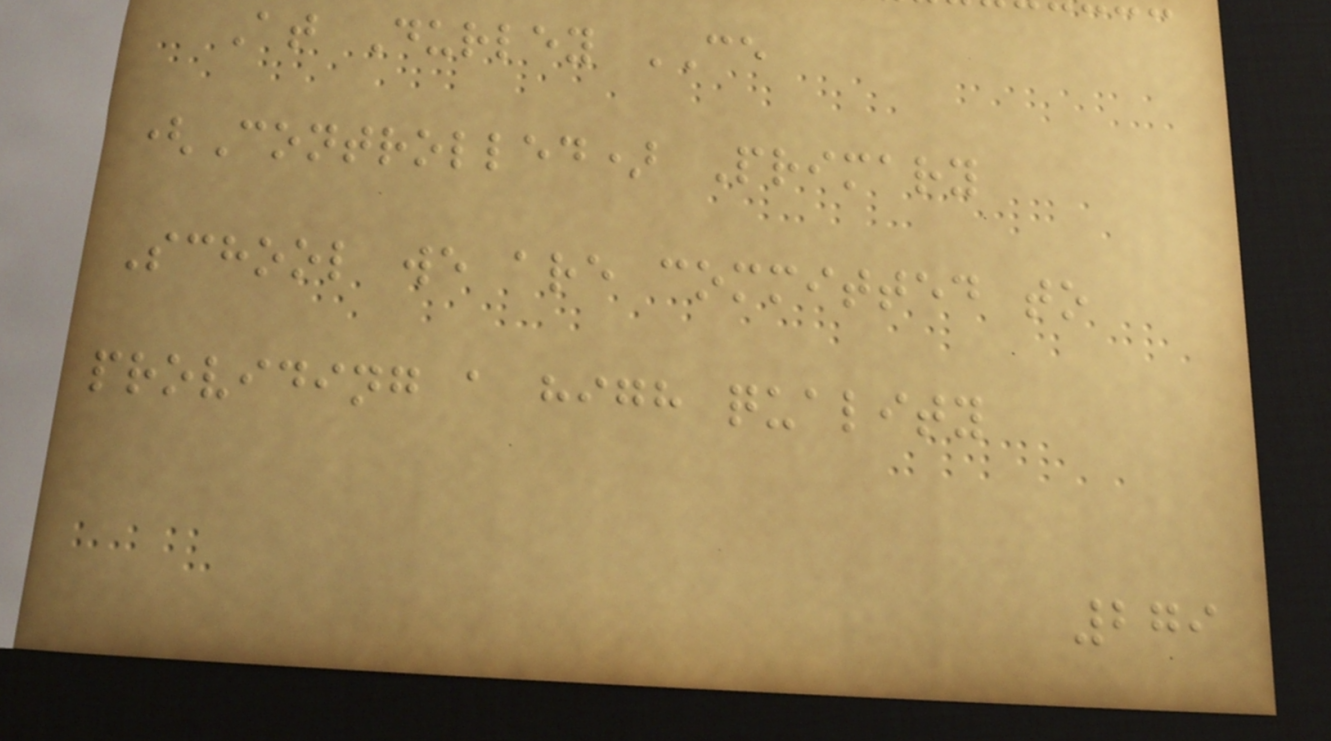At Durley CE
(Controlled) Primary
School we are committed to
providing a high quality
279
